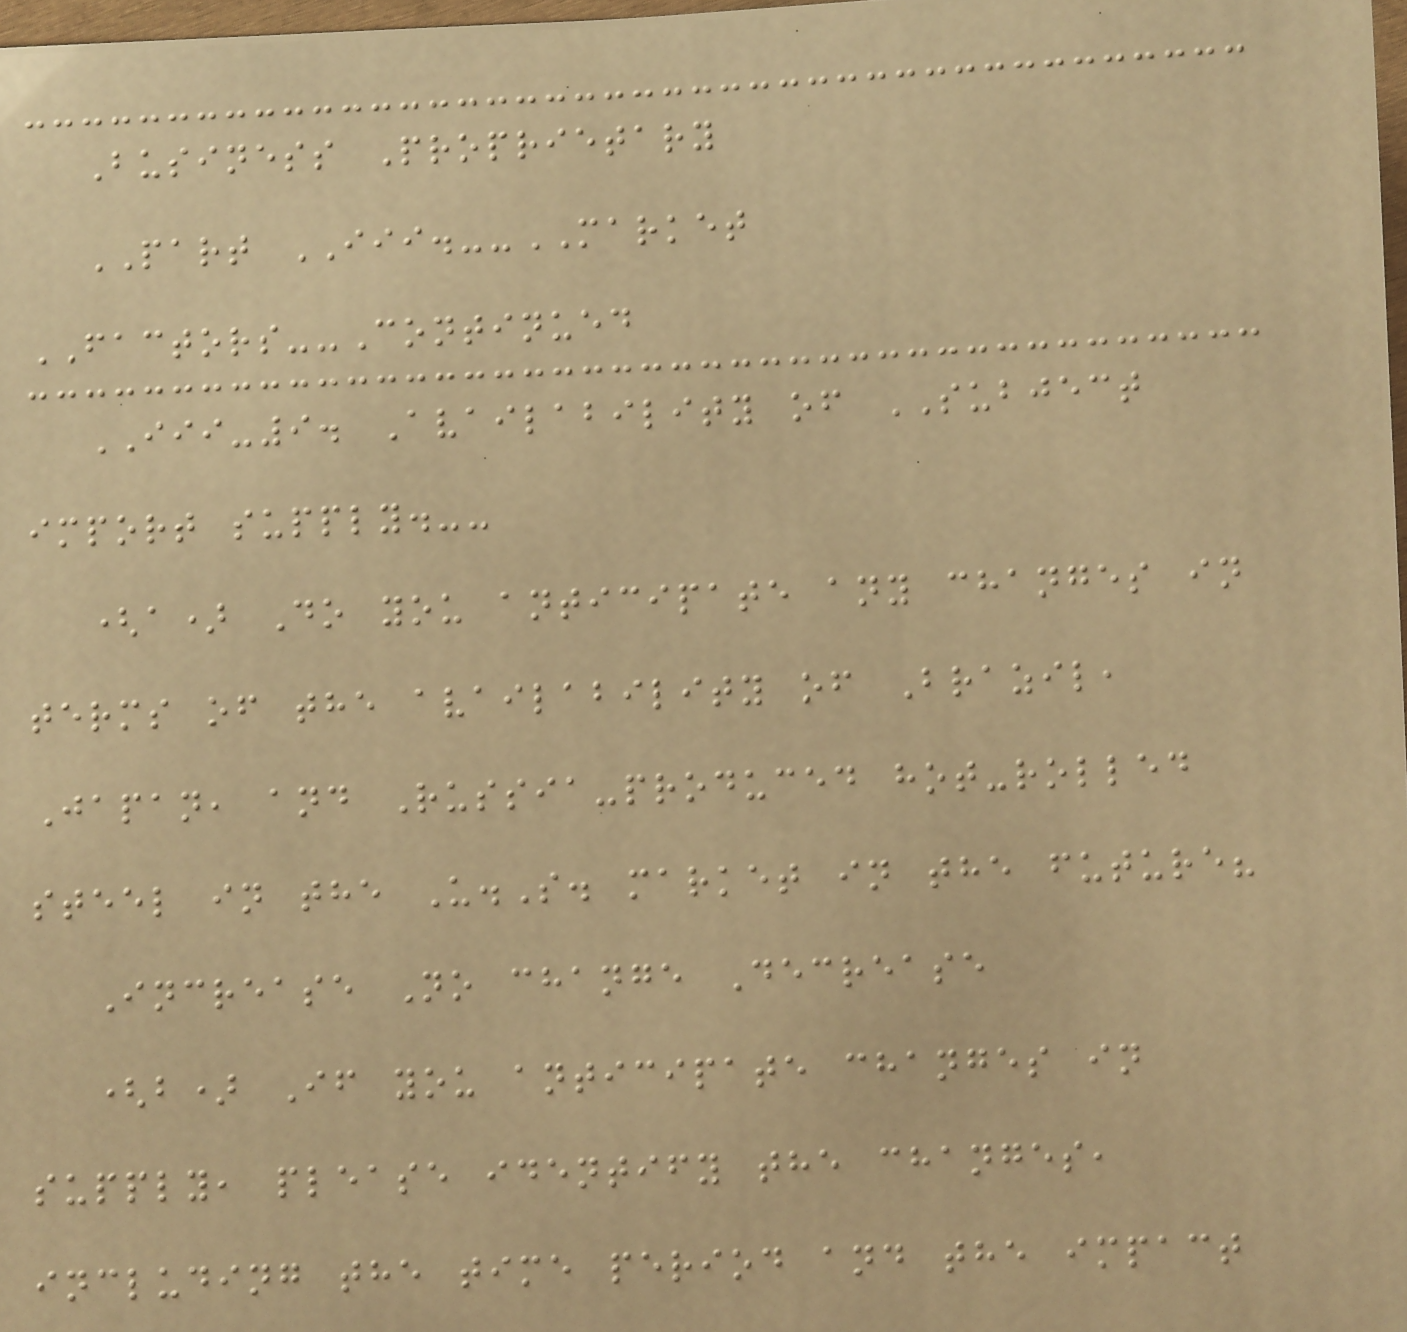Business Proprietary
PART III.--MARKET
FACTORS--Continued
III-9. Availability of SUBJECT
import supply.--
(a) Do you anticipate any changes in
terms of the availability of Brazil,
Japan, and Russia-produced hot-rolled
steel in the U.S. market in the future?
Increase No change Decrease
(b) If you anticipate changes in
supply, please identify the changes,
including the time period and the impact
